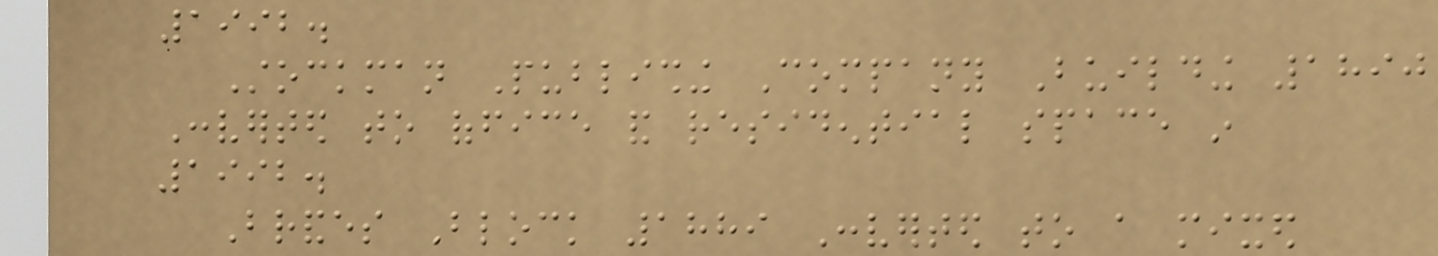1992.
Stockman Publishing Company Building 1890
Converted to office and residential space in
1992.
Brandes Block 1889 Converted to a mixed
